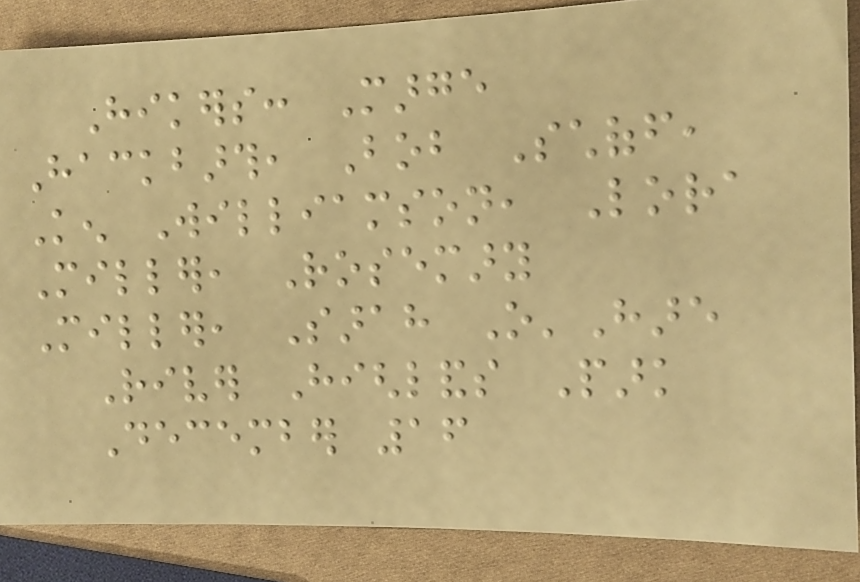Hikers: Marge
Hackbarth, Bob Schoff,
Ken Williamson, Lora
Miller, Rosemary
Miller, Sarah O'Hare
River Highlands Park
December 16
